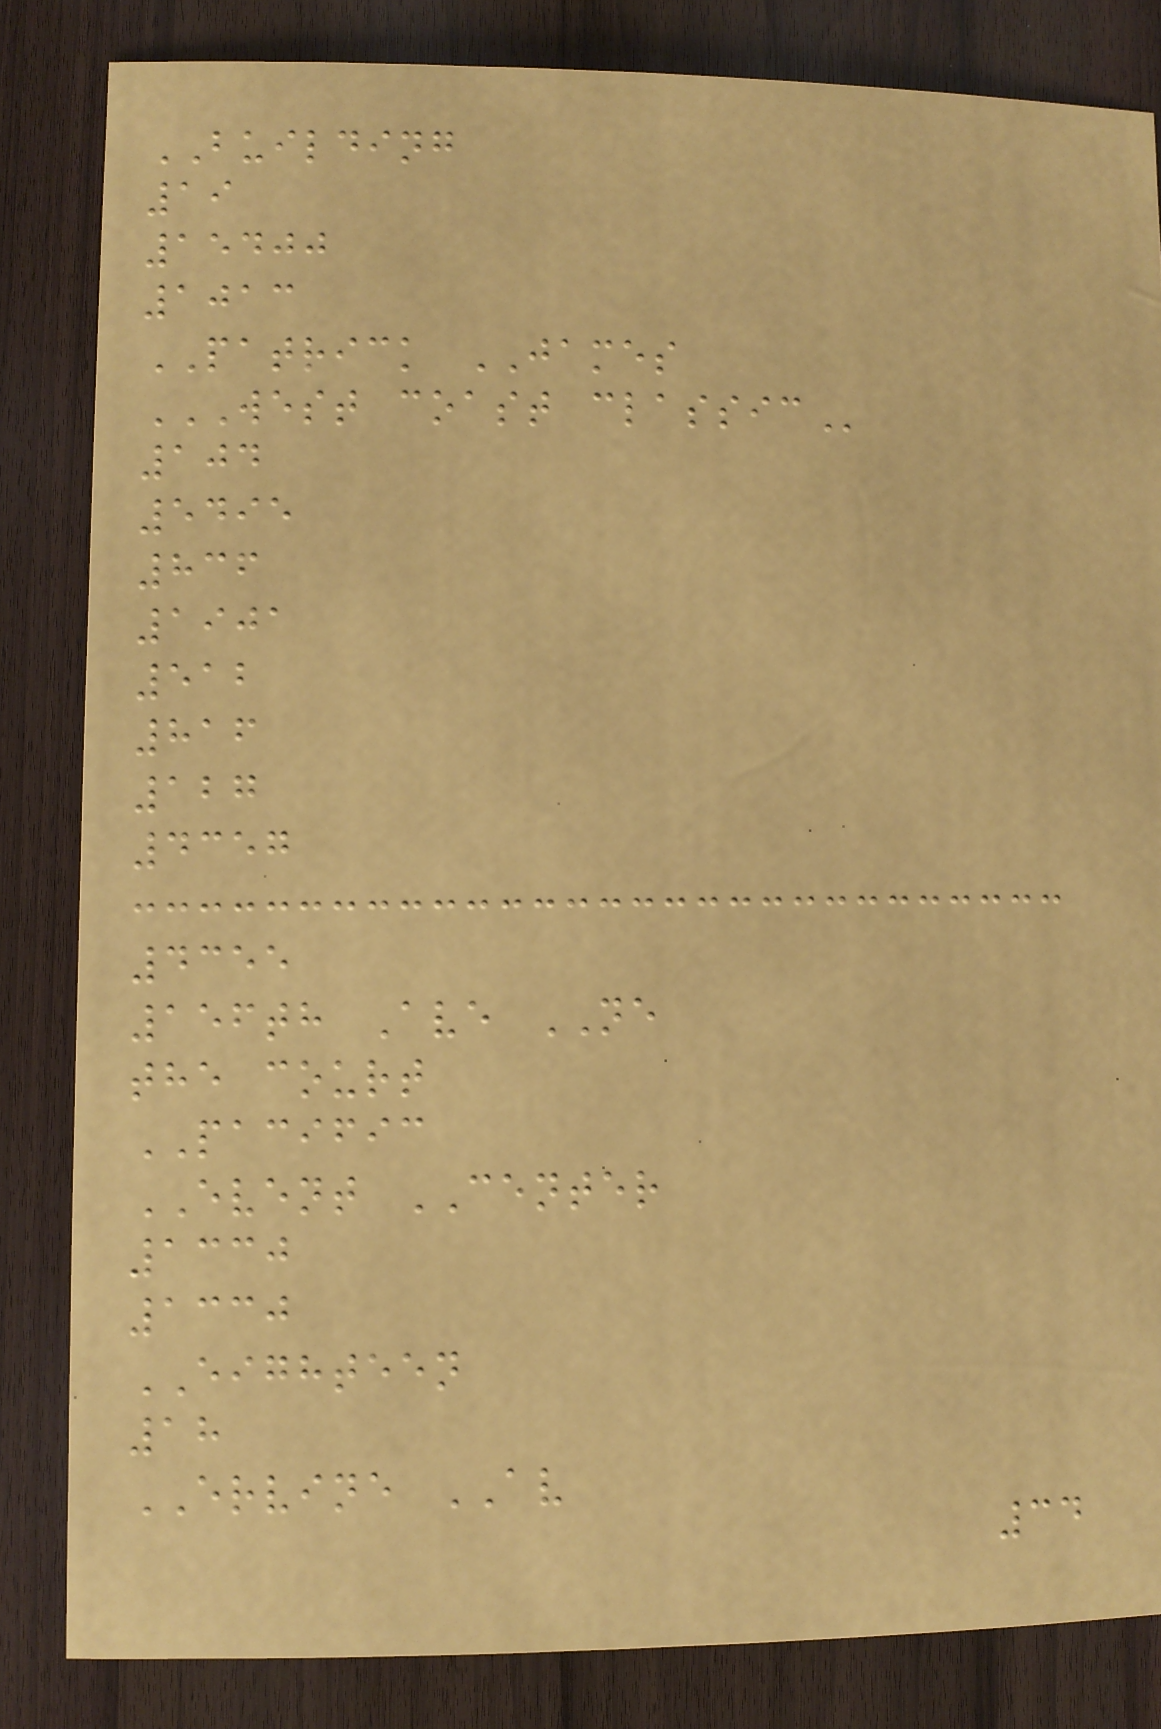BUILDING
19
15400
1013
PATRICK JAMES
WEST COAST CLASSIC
104
5495
836
1901
512
816
127
4357
4355
156th Ave NE
the court
PACIFIC
EVENT CENTER
1330
1330
EIGHTEEN
18
ERVINE AV
34
